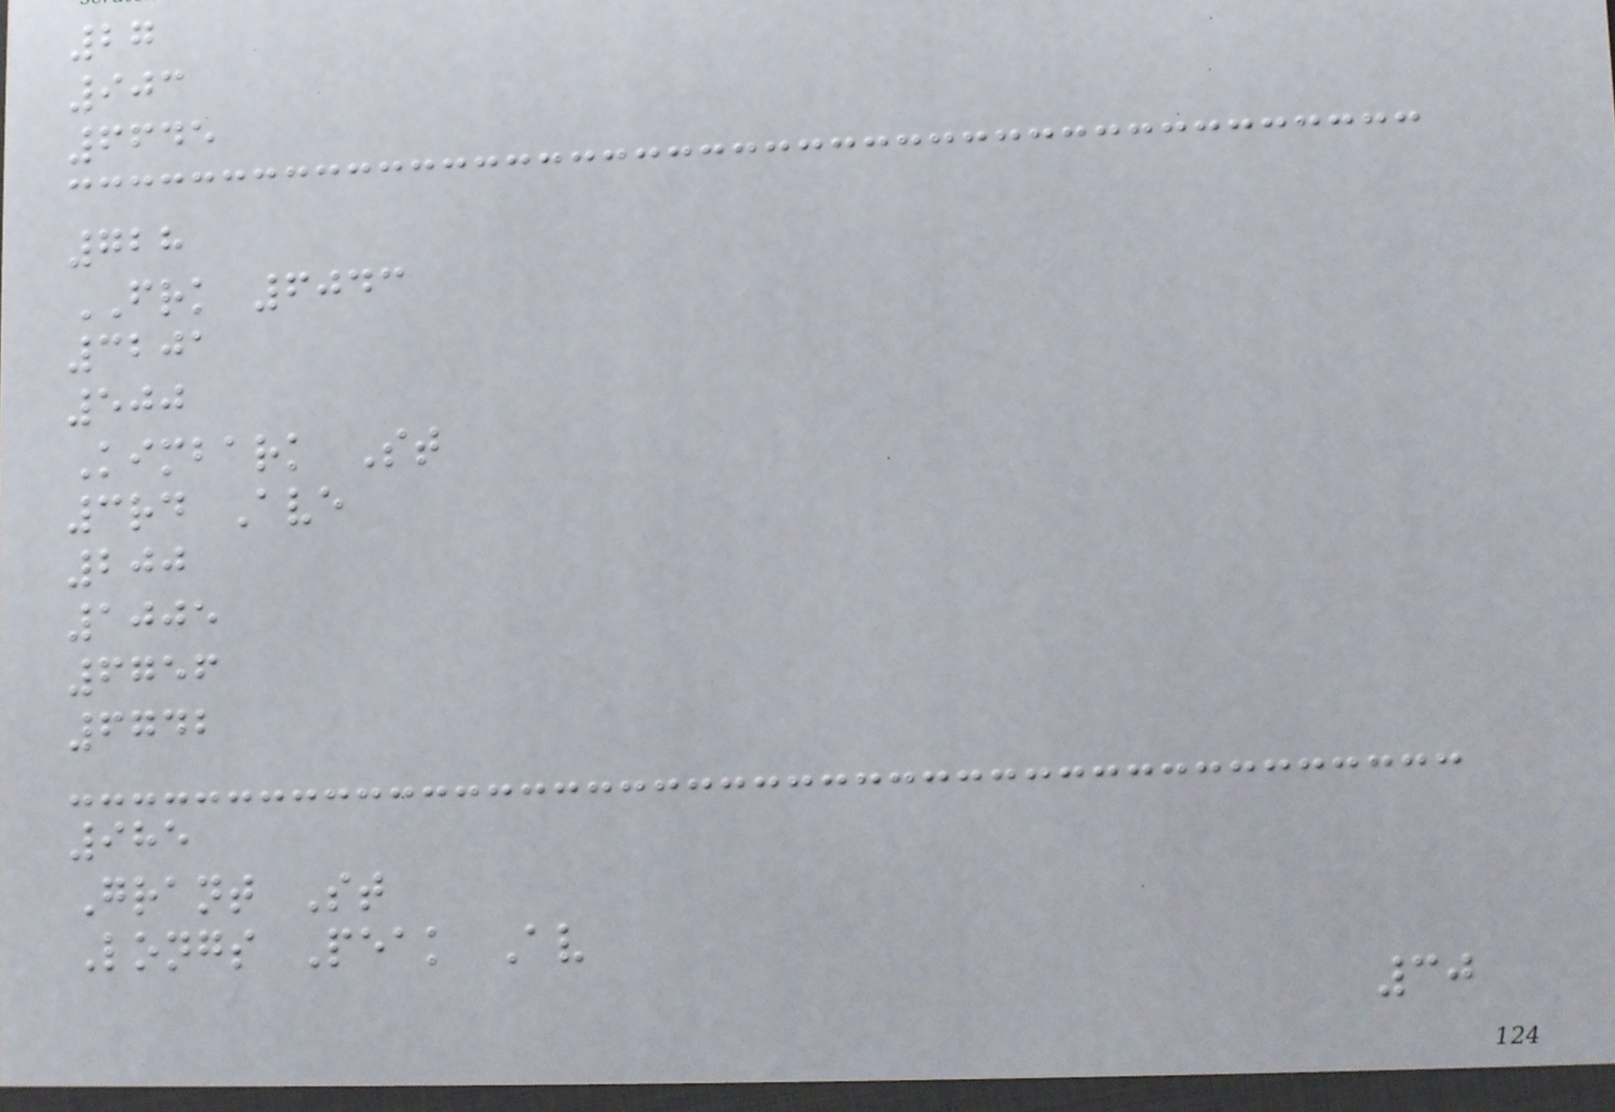27
903
6645
728
FRK 6043
3201
500
Kimbark St
3rd Ave
200
1005
6756
6742
985
Grant St
Longs Peak Av
30
